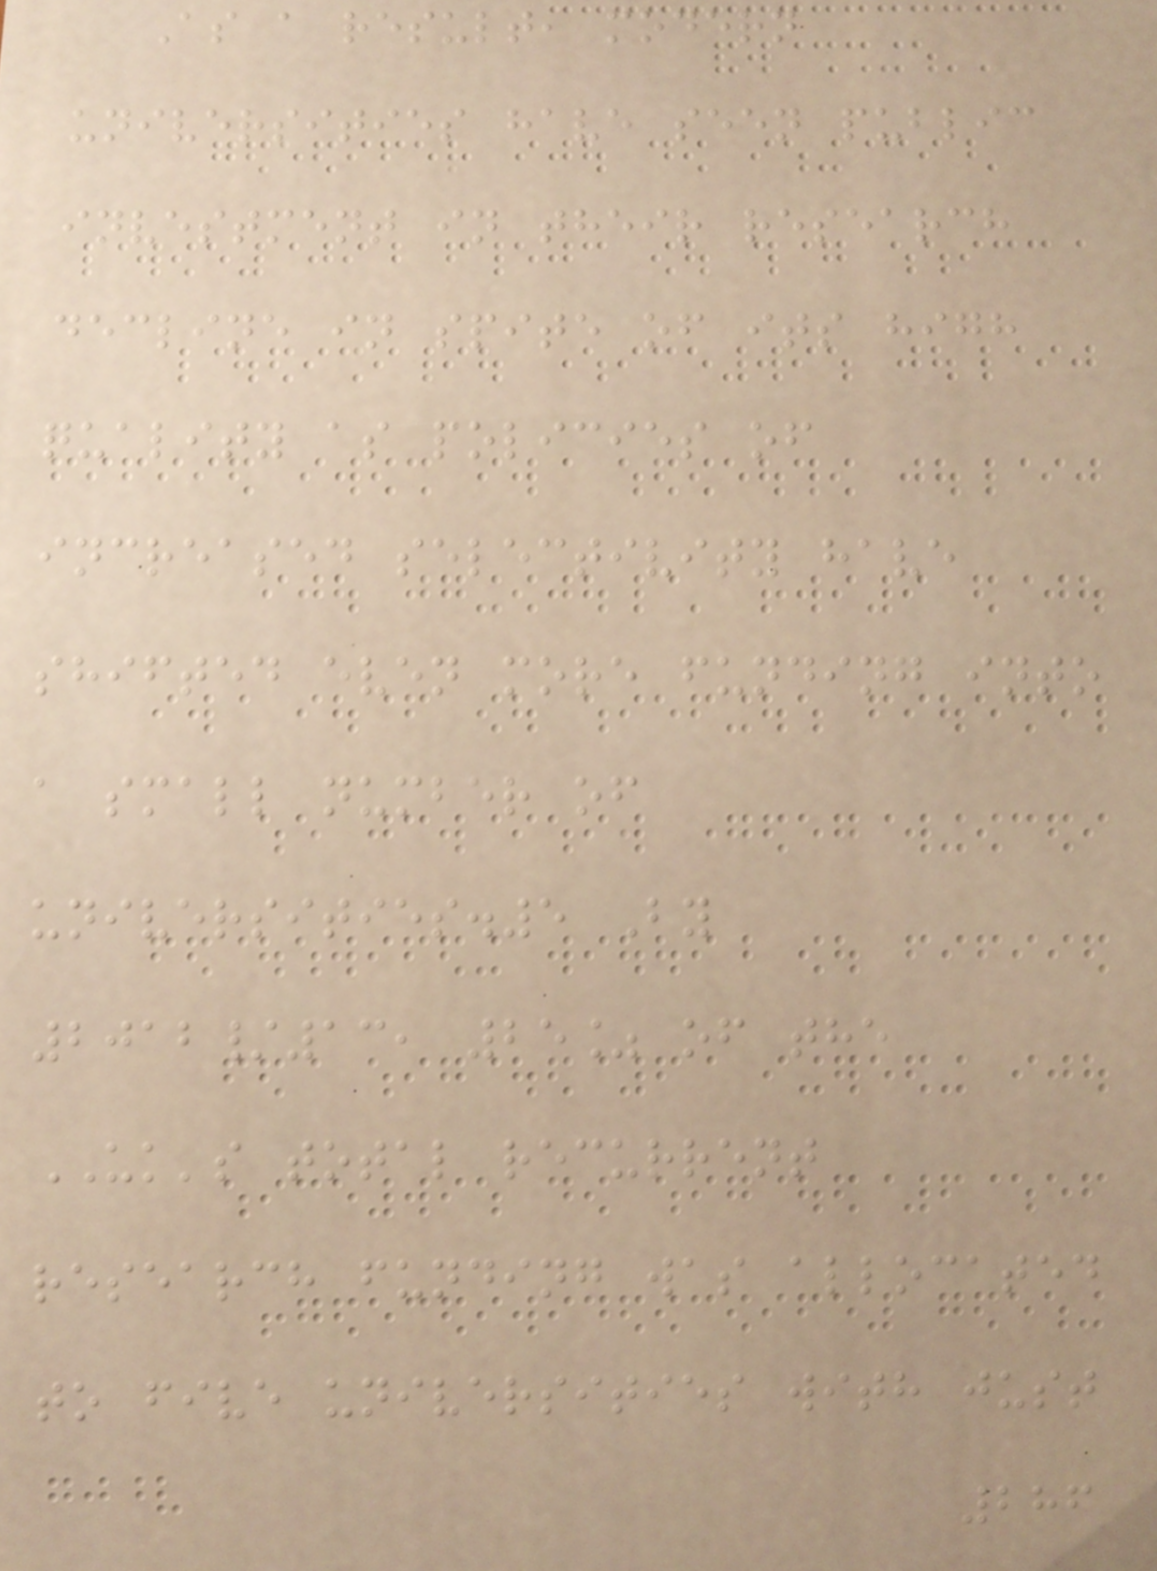As a result, modern
universities have seen public
investment in their research
decline in spite of its high
quality as policies of
increased selectivity have
shifted even more funding into
a small number of
universities.5 By
2012/13, 25% of the
UK's total recurrent
research funding was allocated
to five universities with just
286
